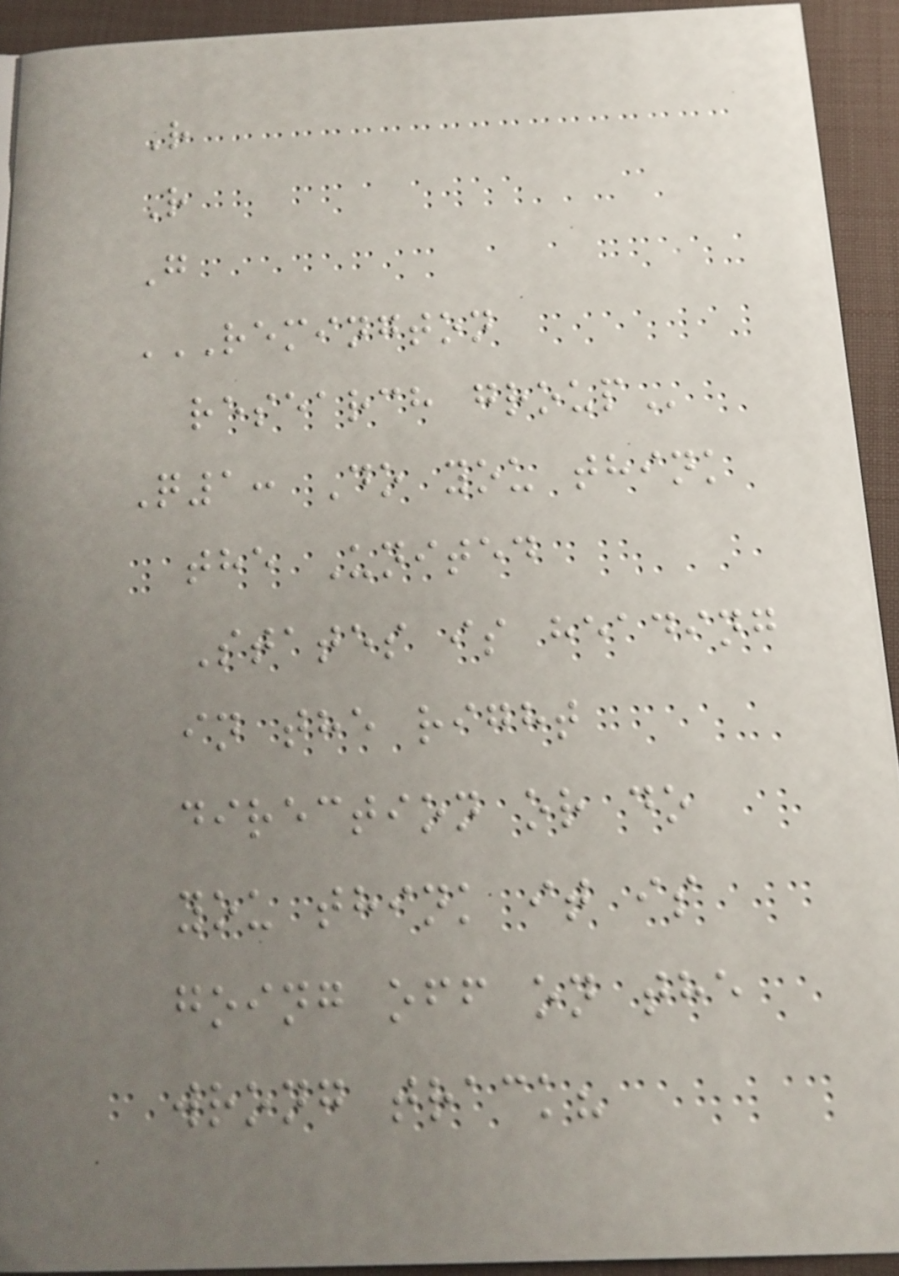R
R
G
REMINGTON
RESEARCH GROUP
Q1: Do you think
the United
States is heading
in the right
direction or do
you think it is
going off on the
wrong track?
